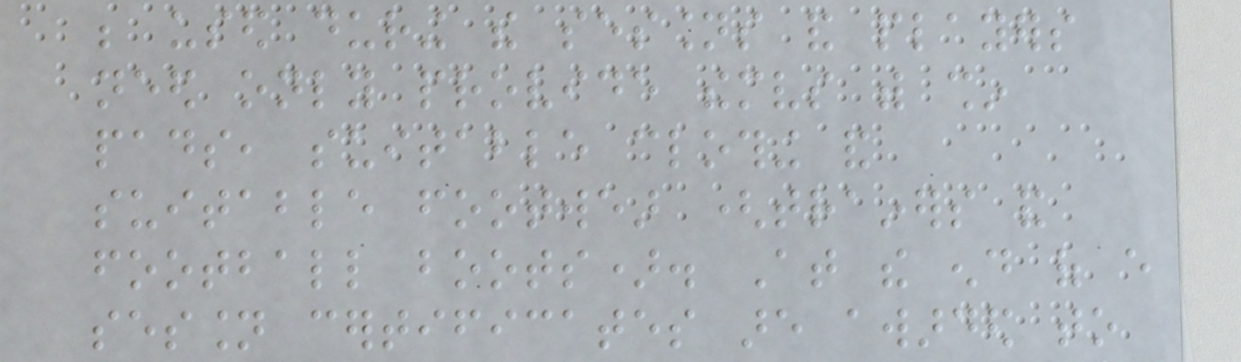be used during the sessions and players
need only provide themselves with shin
pads, suitable clothing and
suitable footwear (trainers and
football boots). At the end of every
session certificates are awarded to
